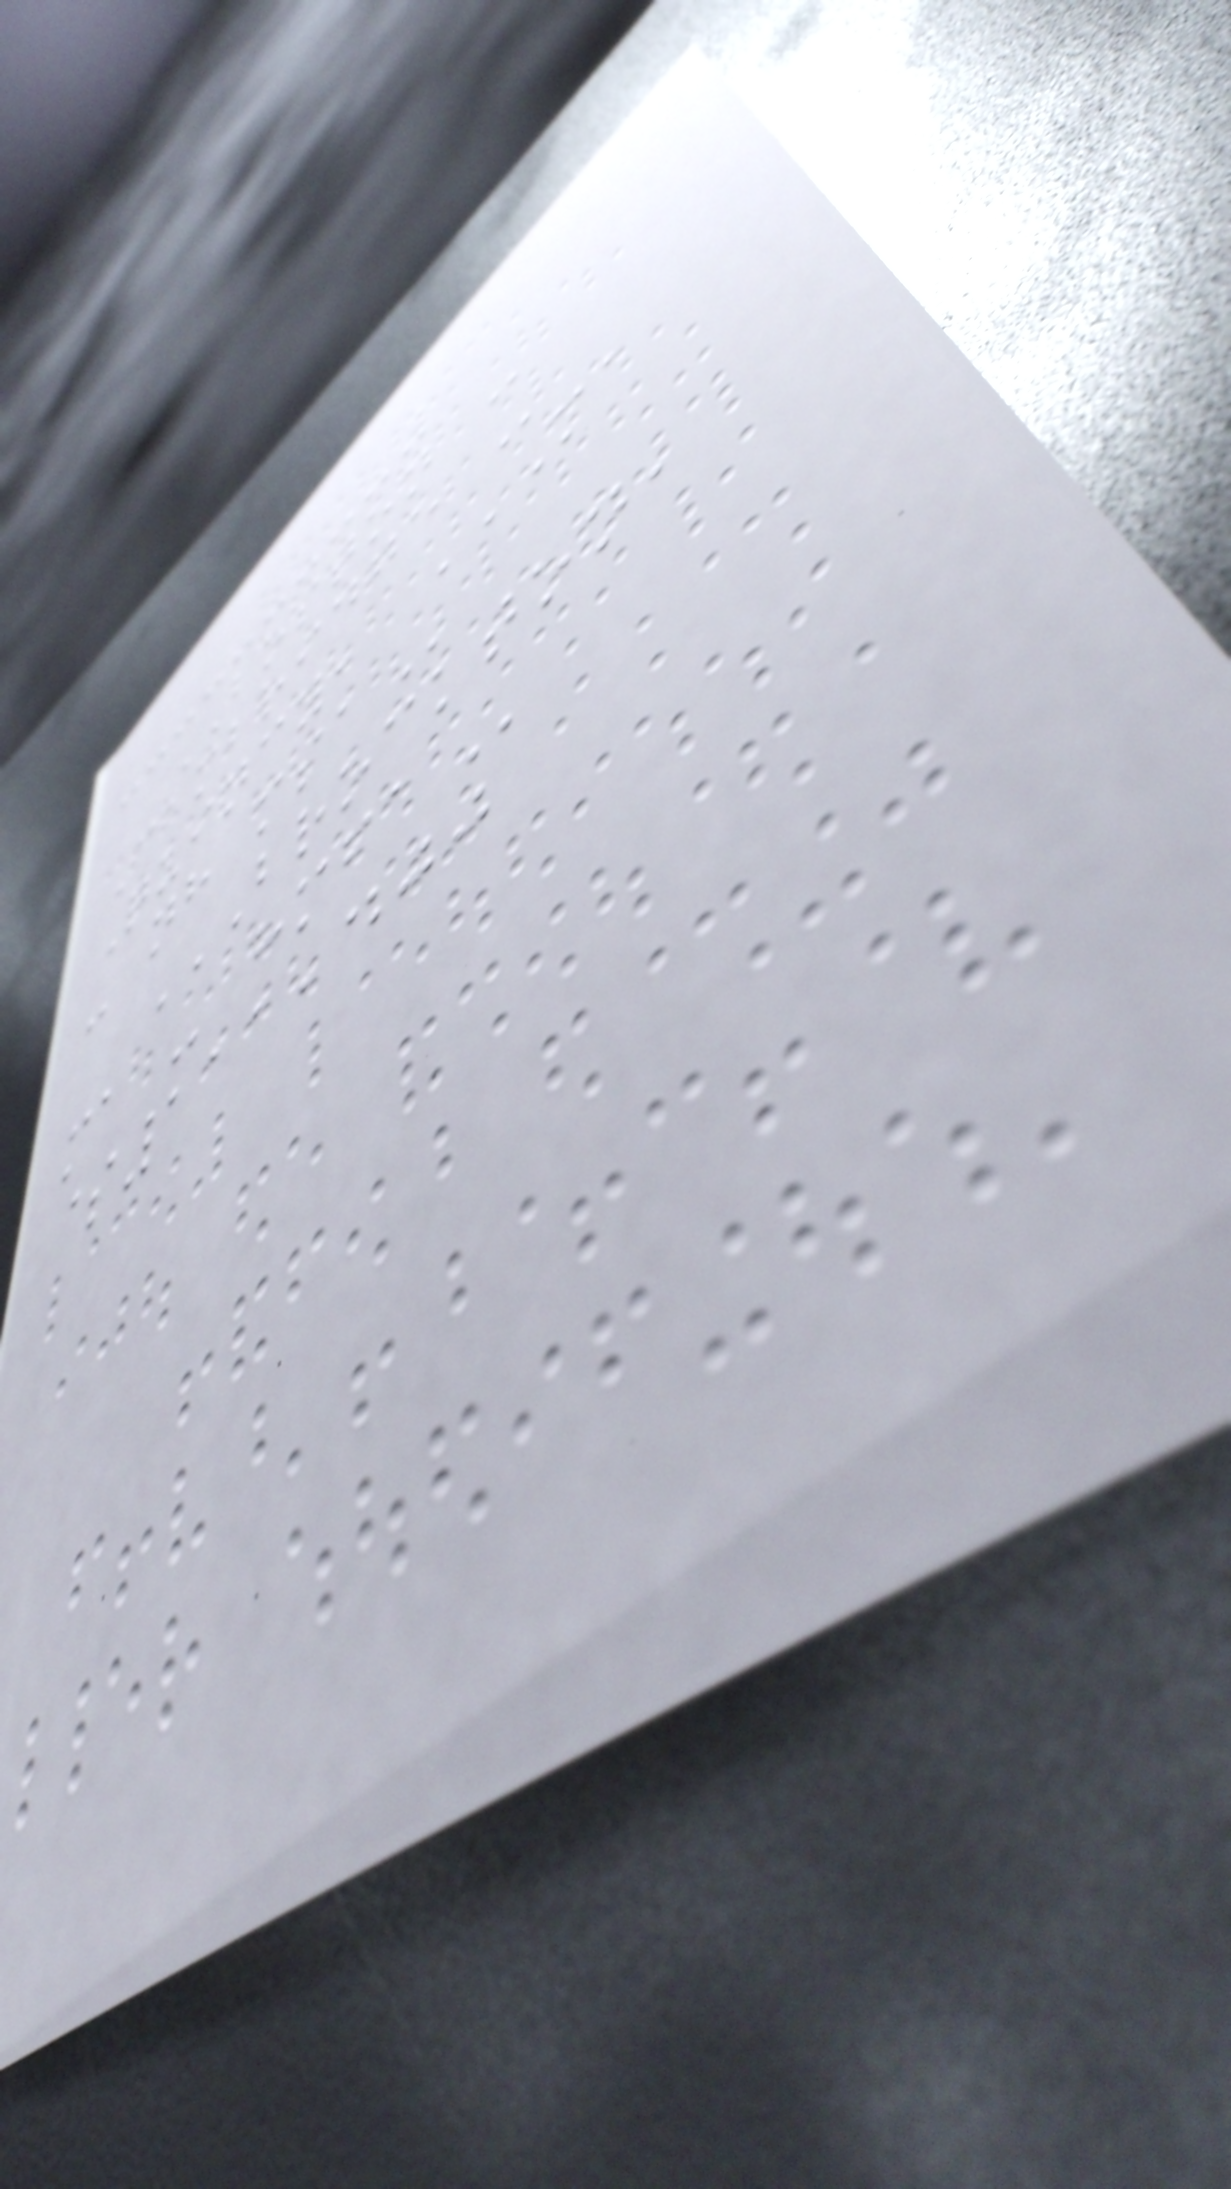BOSTON -
Cambridge -
Quincy, MA
- NH MSA
BROCKTON,
MA - HMFA
$111,400
